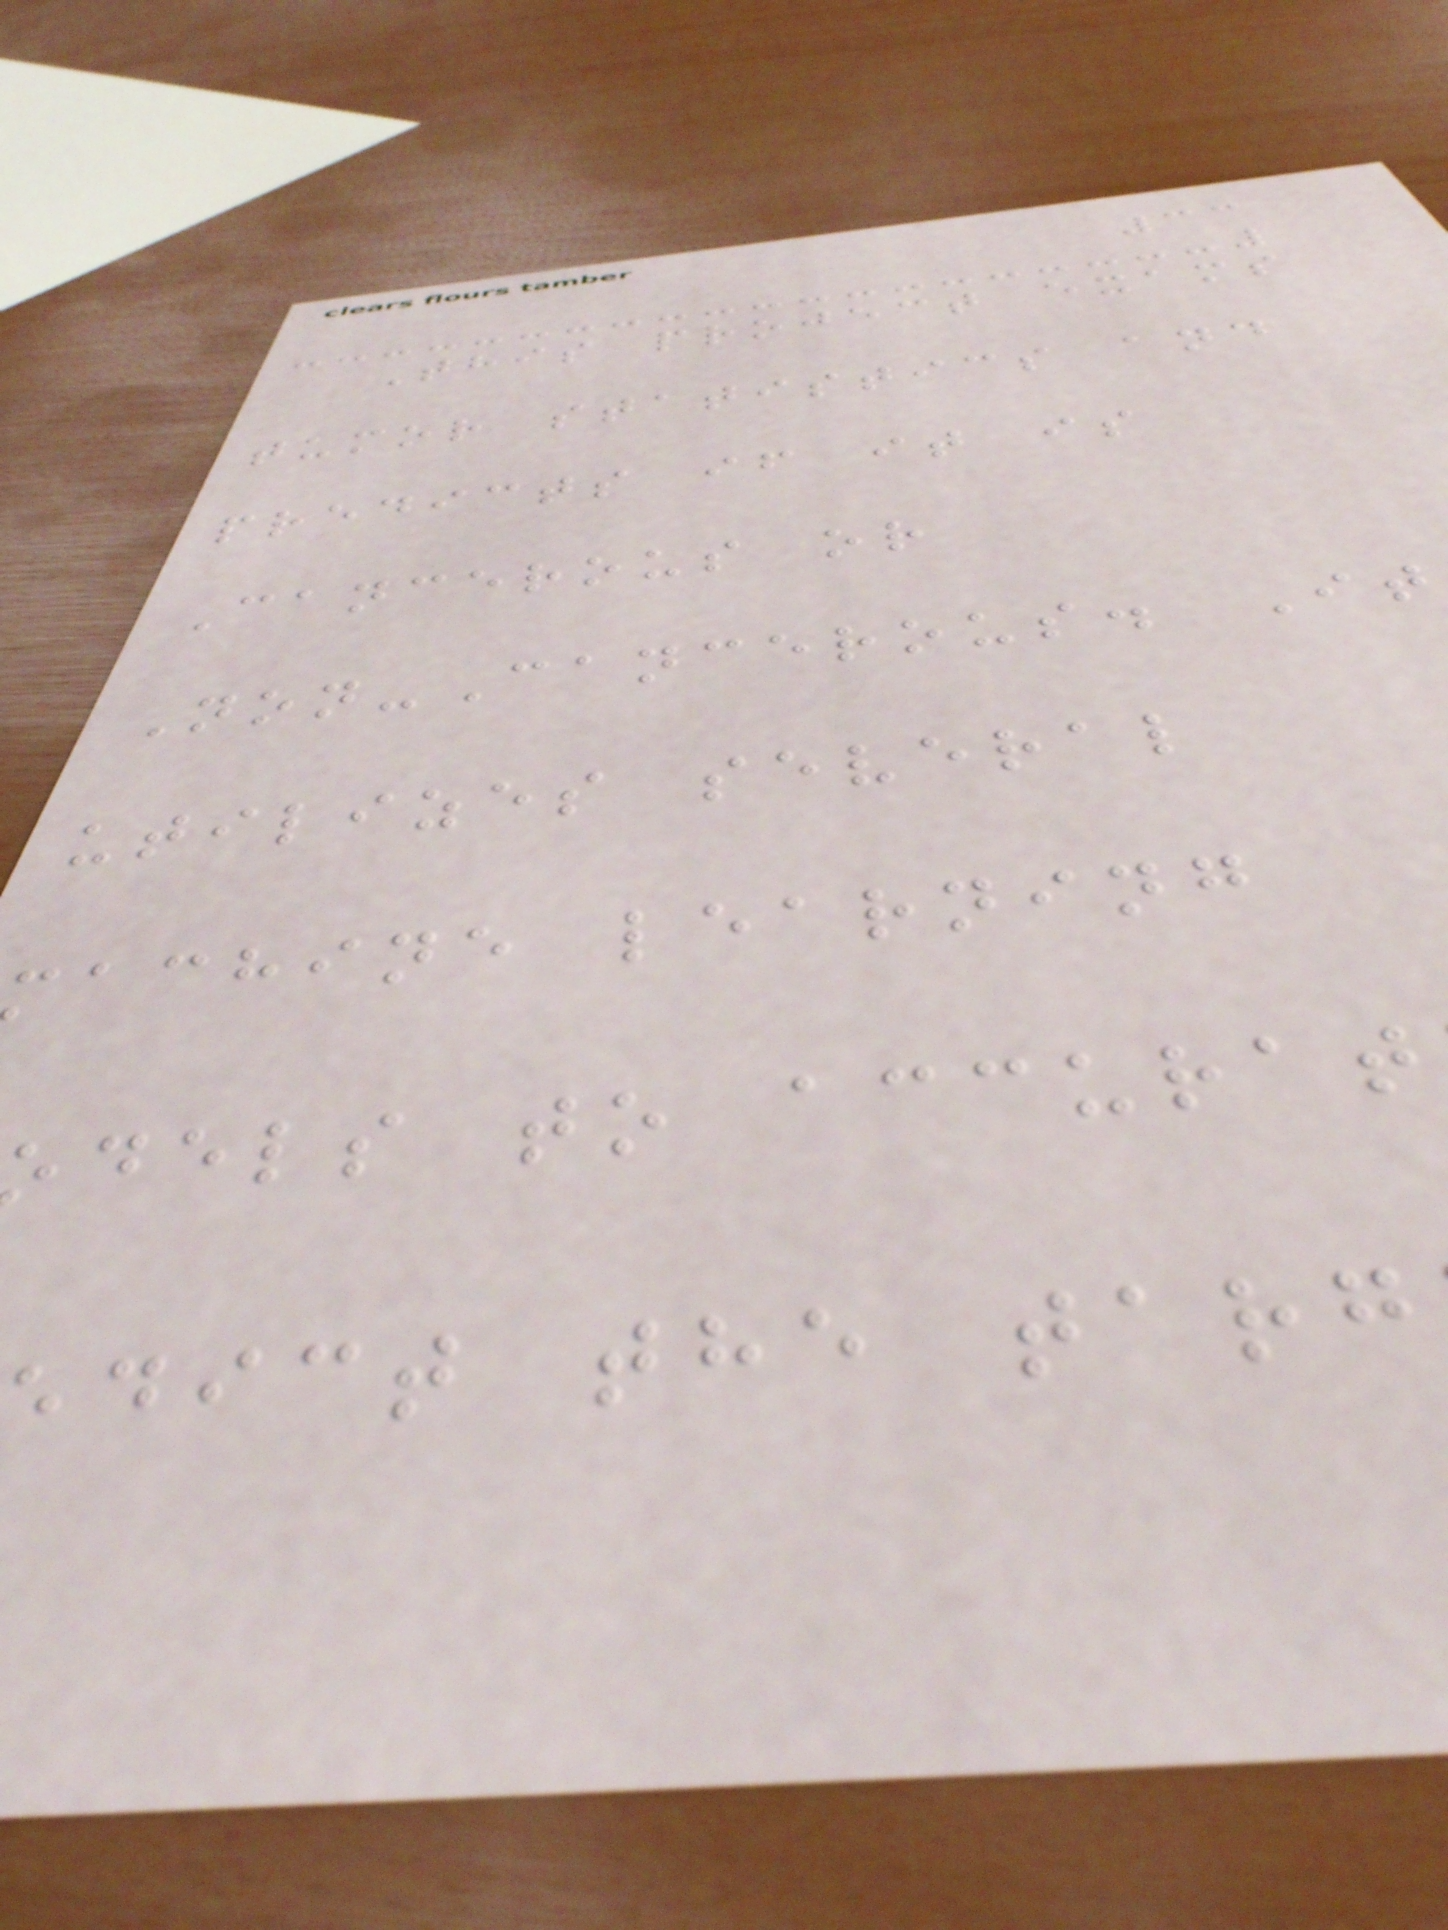33
This project exams
tumor statistics and
predicts if it is
Cancerous or
Non-Cancerous. It
utilizes several
achine learning
dels to accurat
dict the targ
